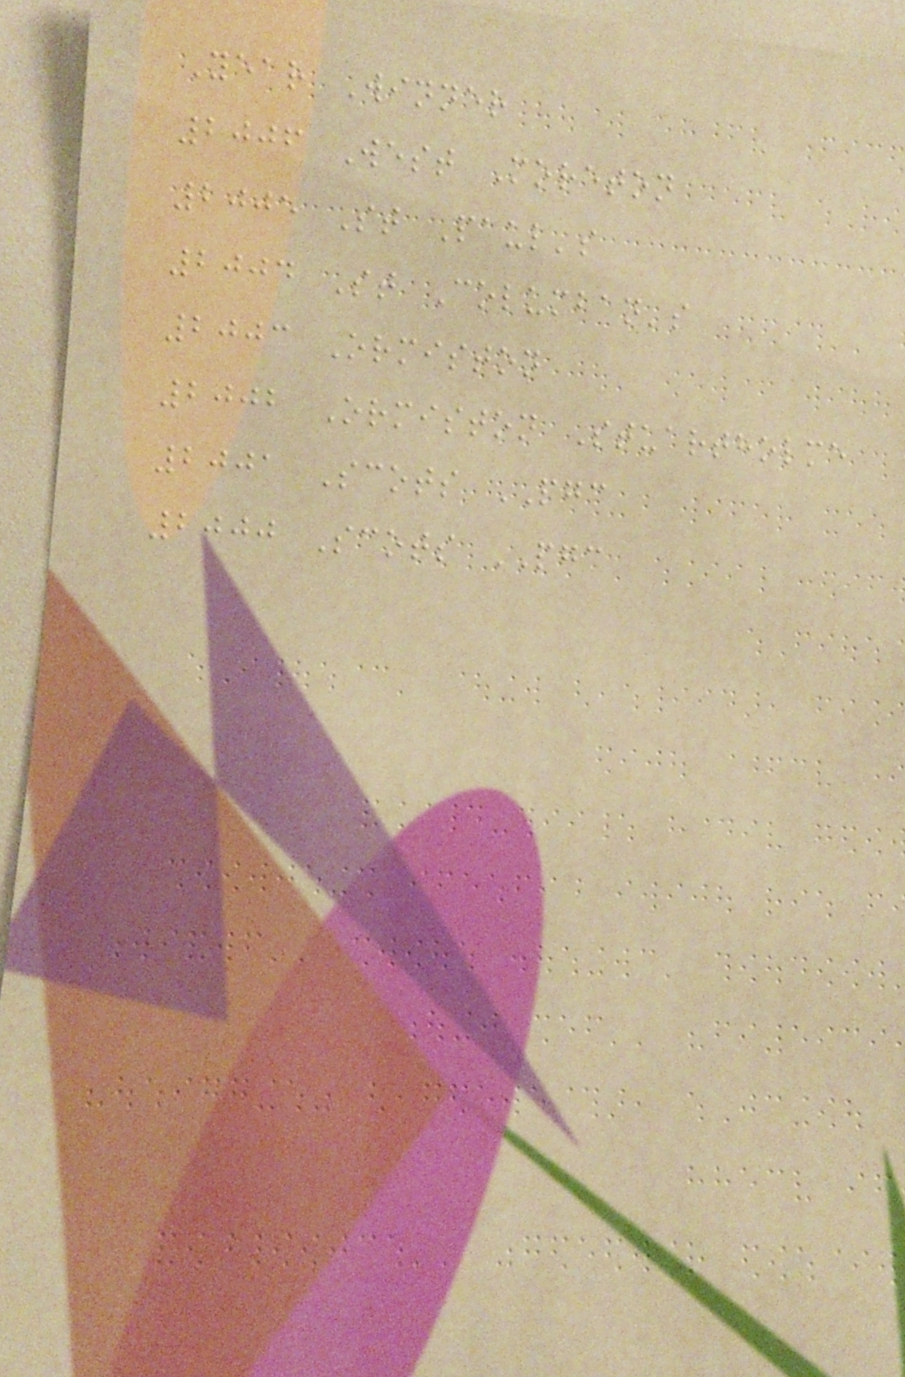Year Winner
2006 West Moreton
2005 St Paul's
2004 St Columban's
2003 Ormiston
2002 Ormiston Stuartholme
2001 Scots PGC
2000 Scots PGC
